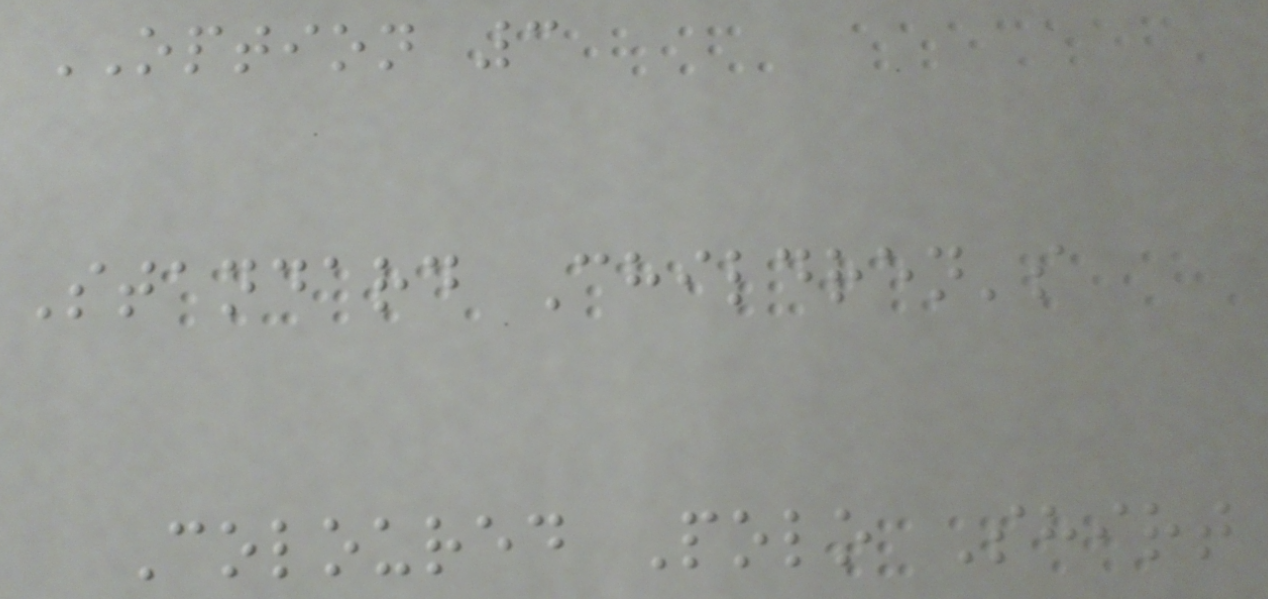OPTION 3
Standard Children's
Coloured Polo Shirt
